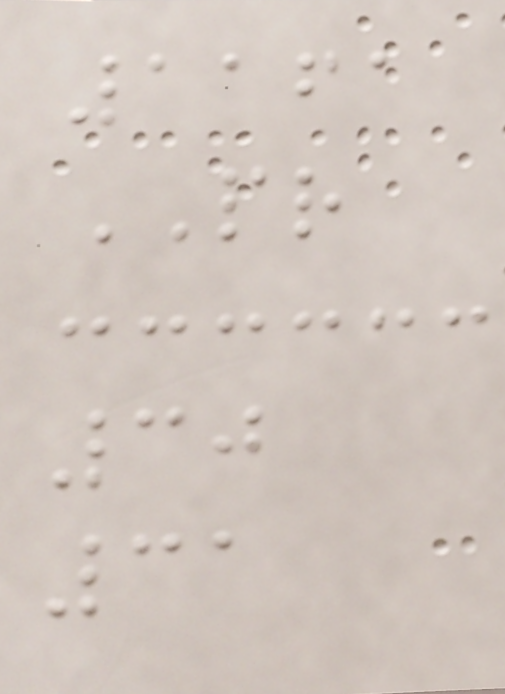1161
PR
30
31
